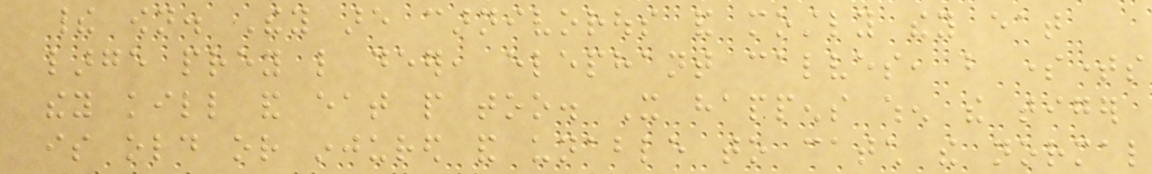their own. They are carnivorous and mostly they eat
large prey like deer, elephant calves, but sometimes
they kill and eat people too. It happens when the tiger
is old or injured and unable to catch the normal
